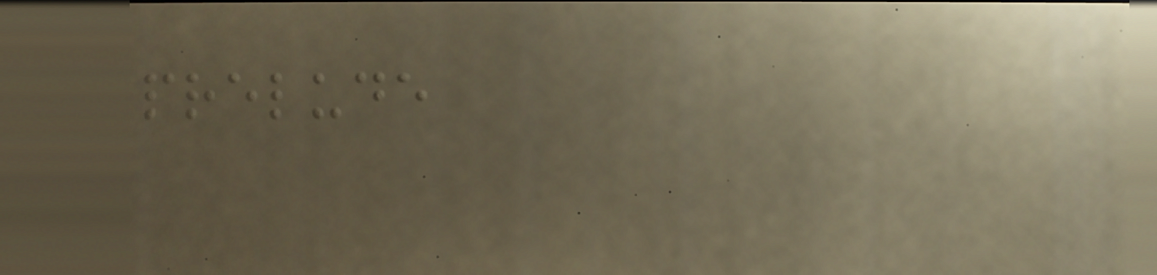prelude
